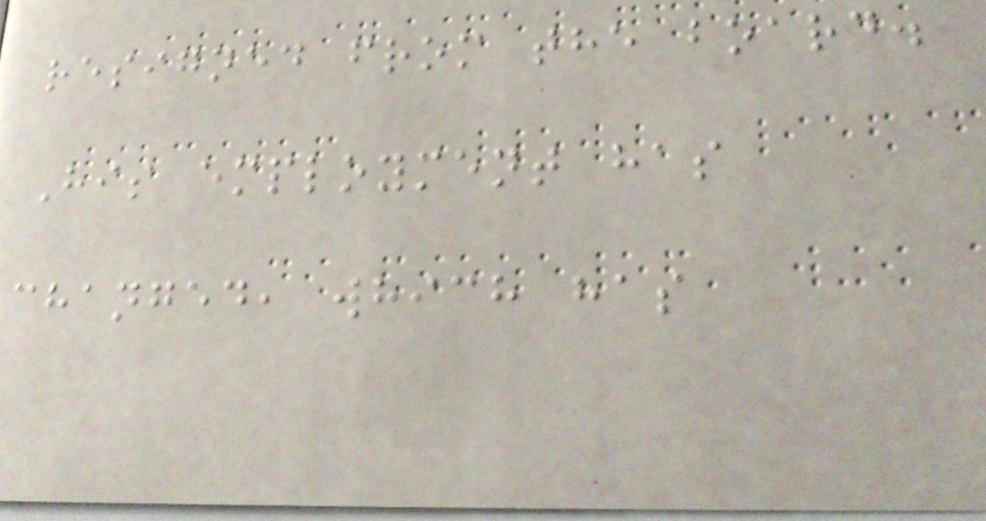resigned from the board.
His employment has
changed, which has
